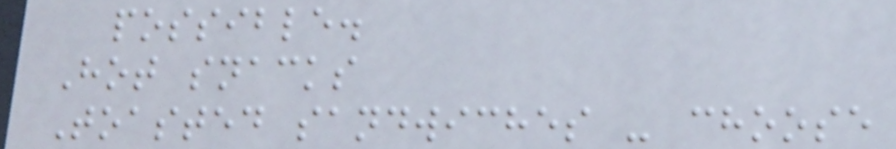possible.
Hot snacks
Toasted sandwiches - choose
